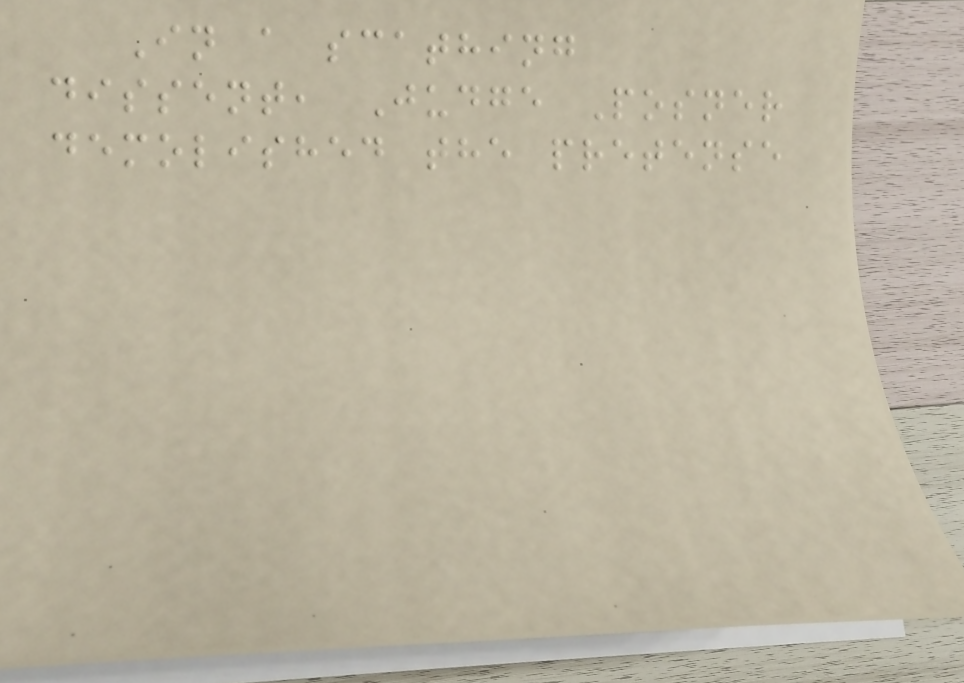In a scathing
dissent, Judge Posner
demolished the pretense
